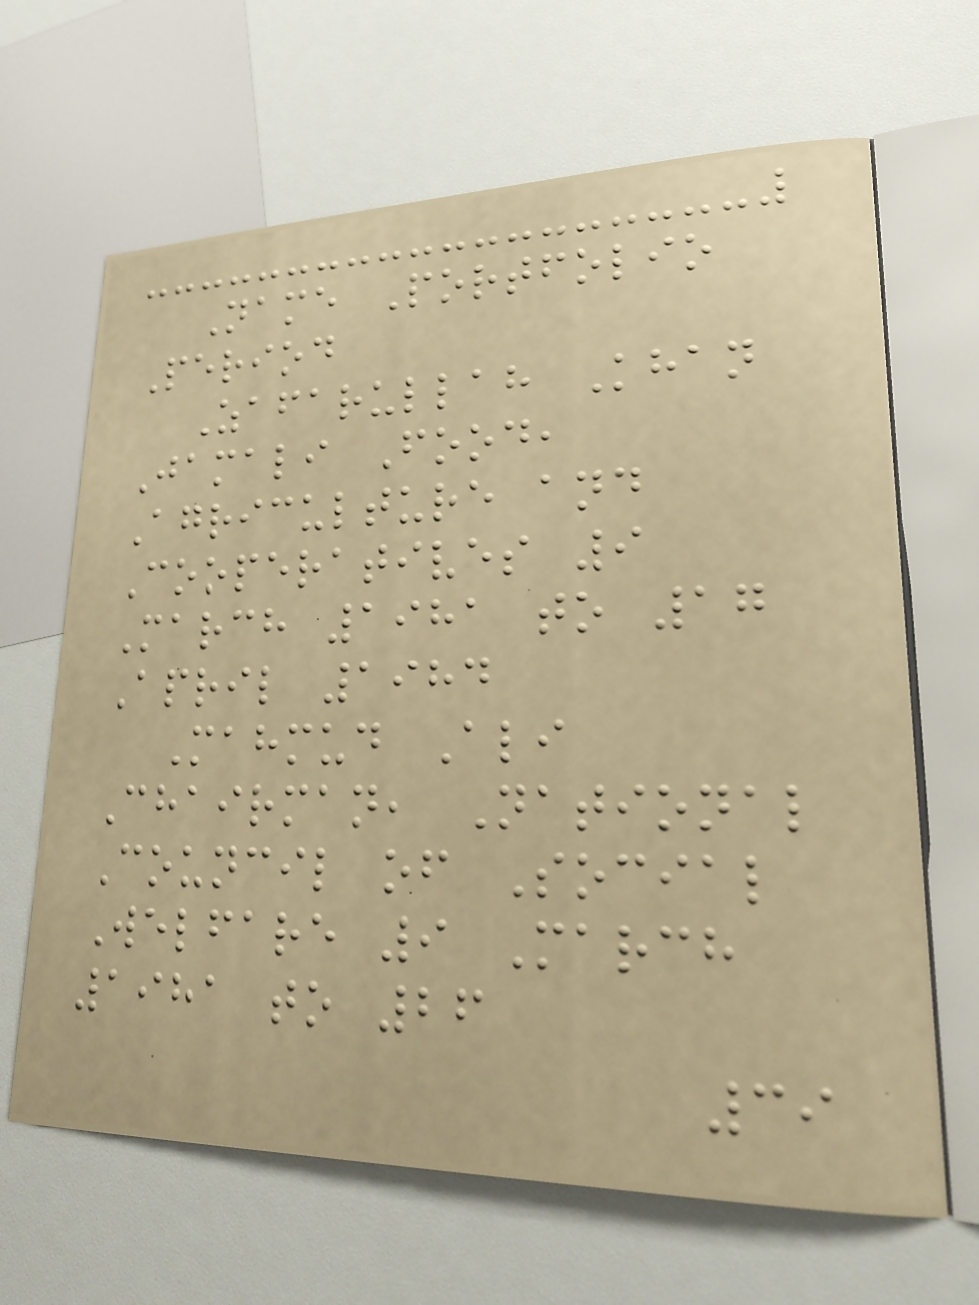Name Portfolio
Period
Zafarullah Khan
Jamali Food,
Agriculture and
Cooperatives 9
March 1981 to 17
April 1984
Mahmud Ali
Chairman, National
Council of Social
Welfare 9 March
1981 to 26
39
